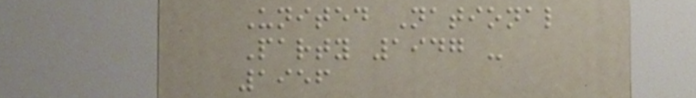United National
Party 1947 -
1956
